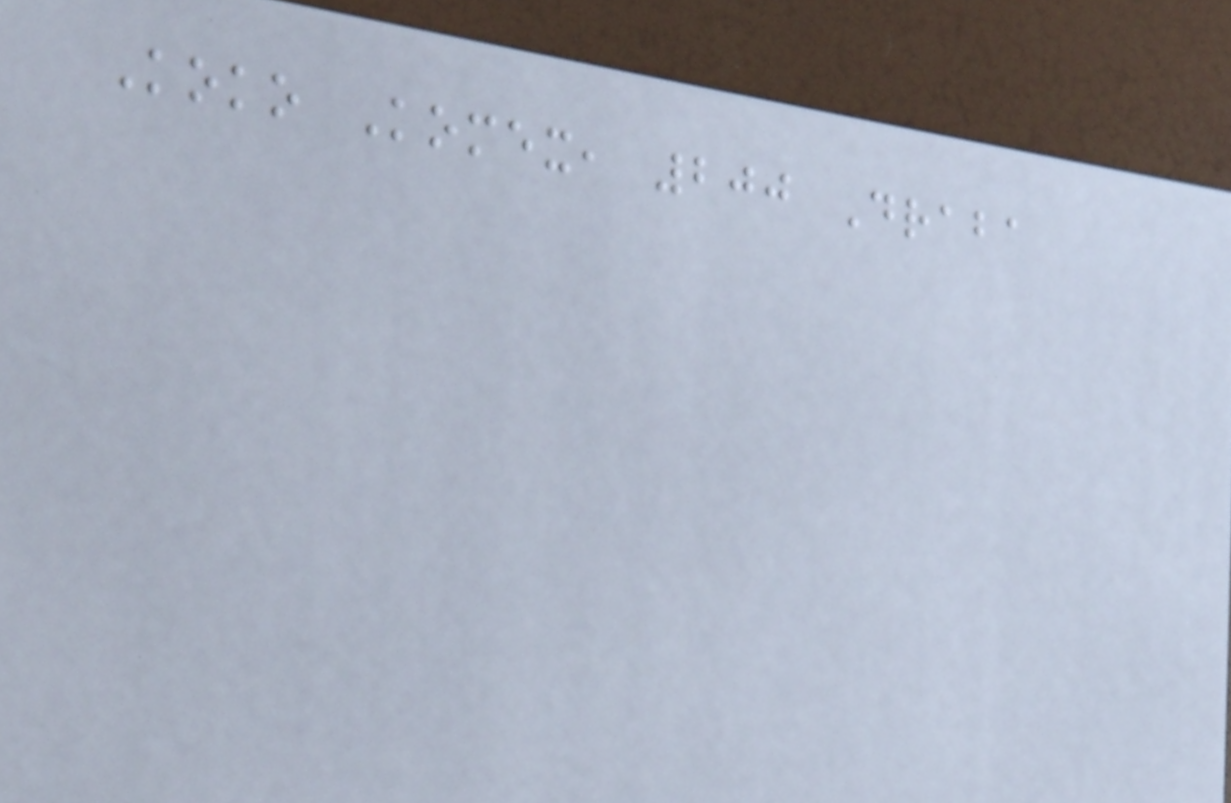Koko Komex, 200 Draba
